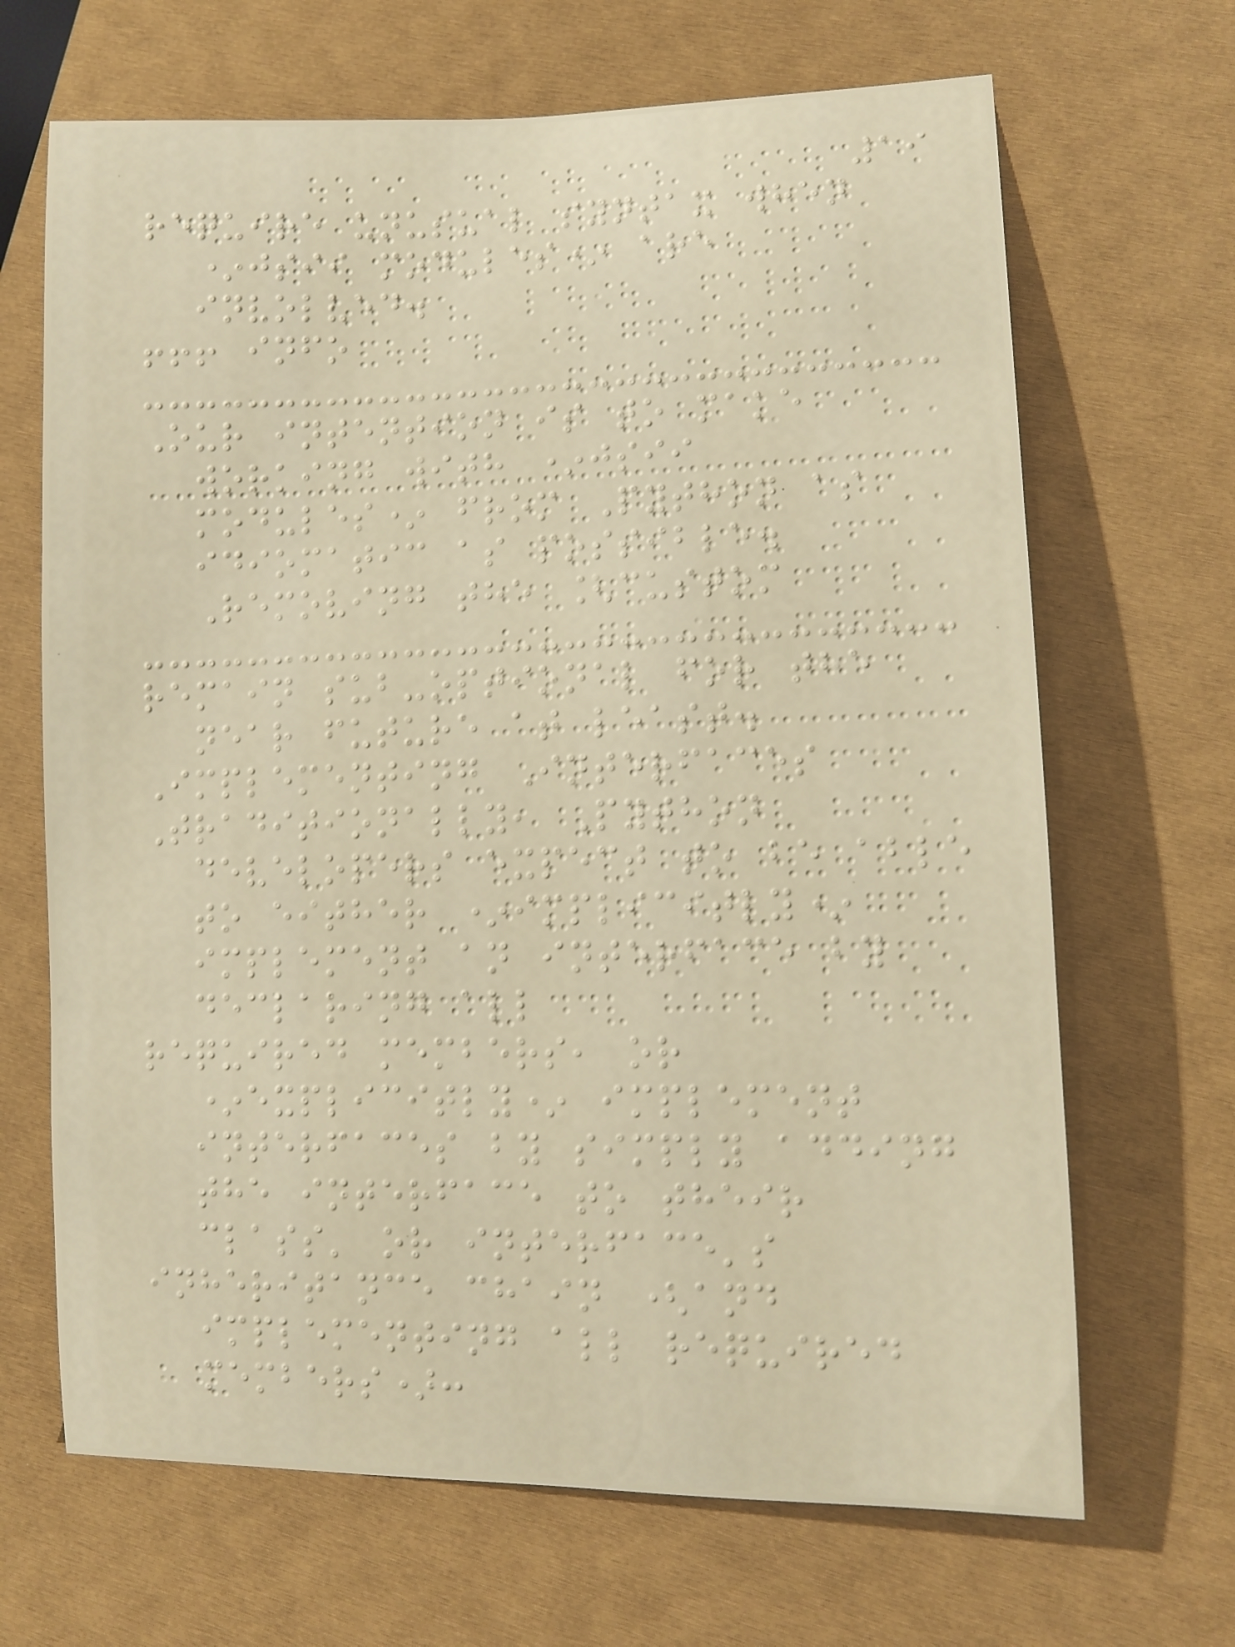19
require unusual syntax when
*jsii modules* are
involved.
!!! info
Our intention is to make
working with *jsii
modules* from Python as
idiomatic as possible.
Removing the [custom
remain sub-optional for the
near future at least.
Implementing Interfaces
Traditionally, Python
developers expect to be able
to either *implicitly*
implement an interface by
declaring all
required members, or
*explicitly* implement
interfaces by simply adding
the interface to their
class' or interface's
inheritance chain (and
implementing all required
members):
